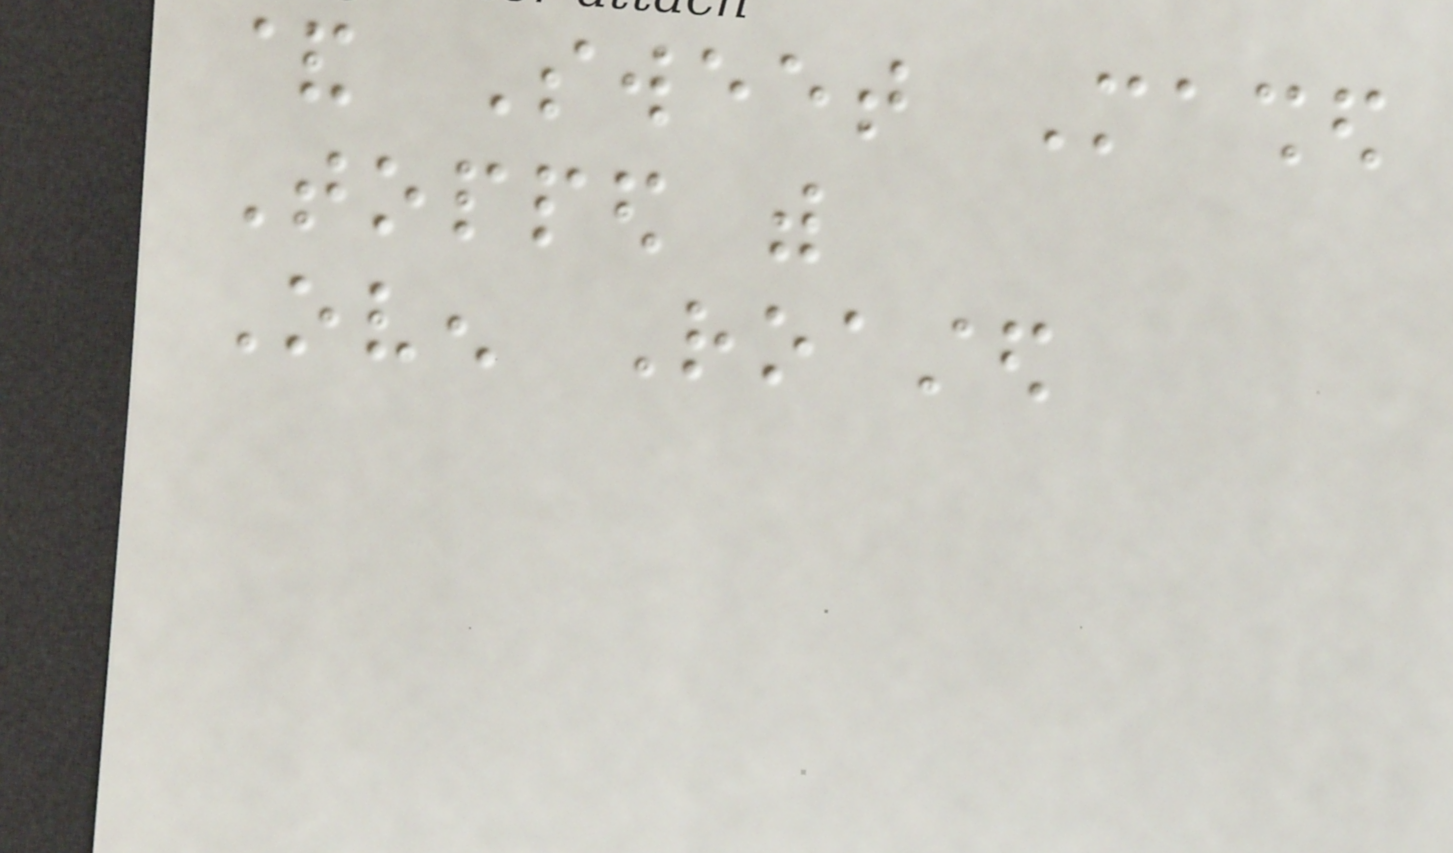& Sweet Mashed
Topped with
Oven Roasted
